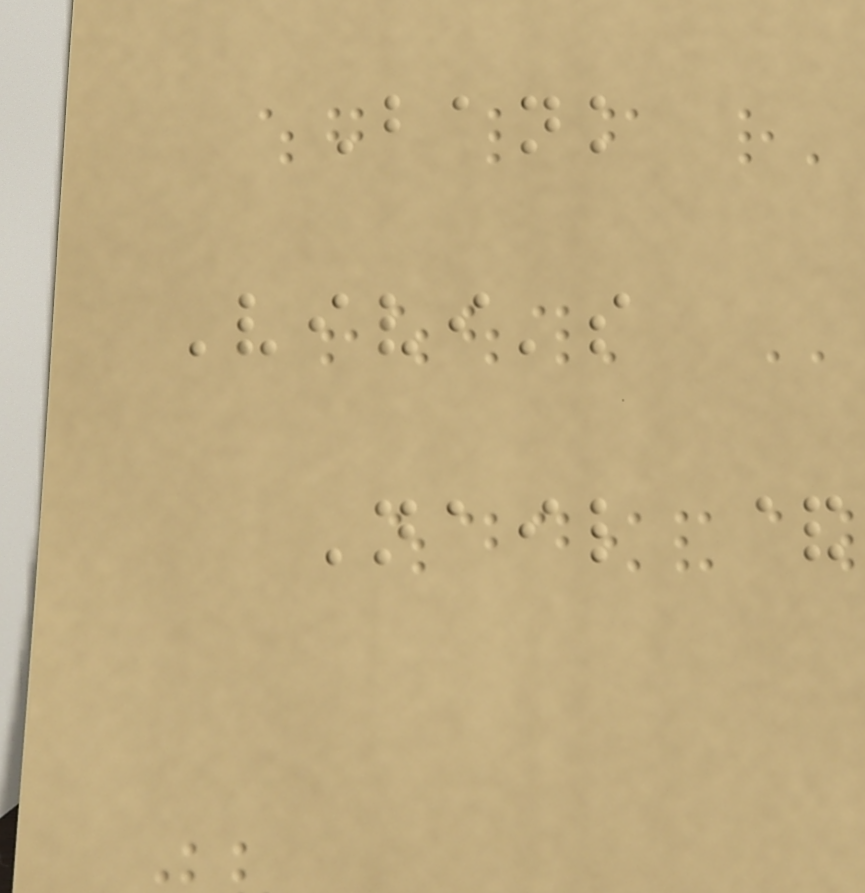Bank
Vivi's
Nail &
